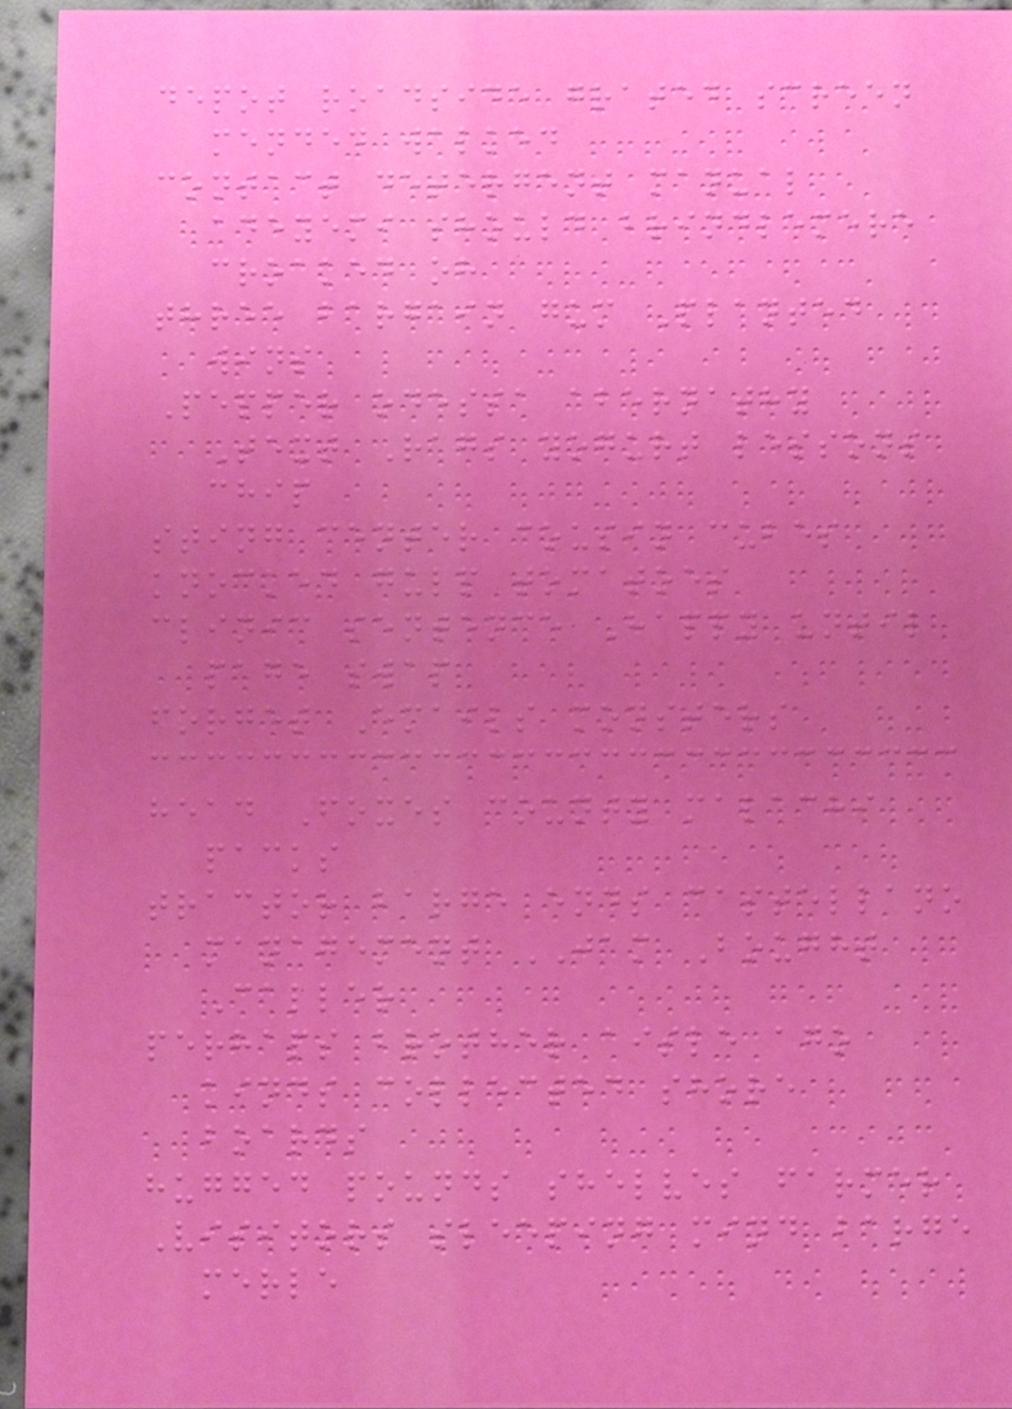depot roadside grated screen
mended walked
contact detergent manual
adeyemi should brindlemere
croaked oh
three bargain gum Planted
wins
Pepper odessa abernathy
Text Rags yogurt lessons
chip
sting center cousin cubes
knocked gulp tomatoes
clinic sentence Happy until
page swap
forget Emails monsters
head Foxes county malachi
packs
tractor barge ends castellano
management JAM Bought
Caller
perhaps brother aisle ago
kinds collected shore
boards
hugged pounds shelves farmer
Visitors sleeping mind barge
merle
